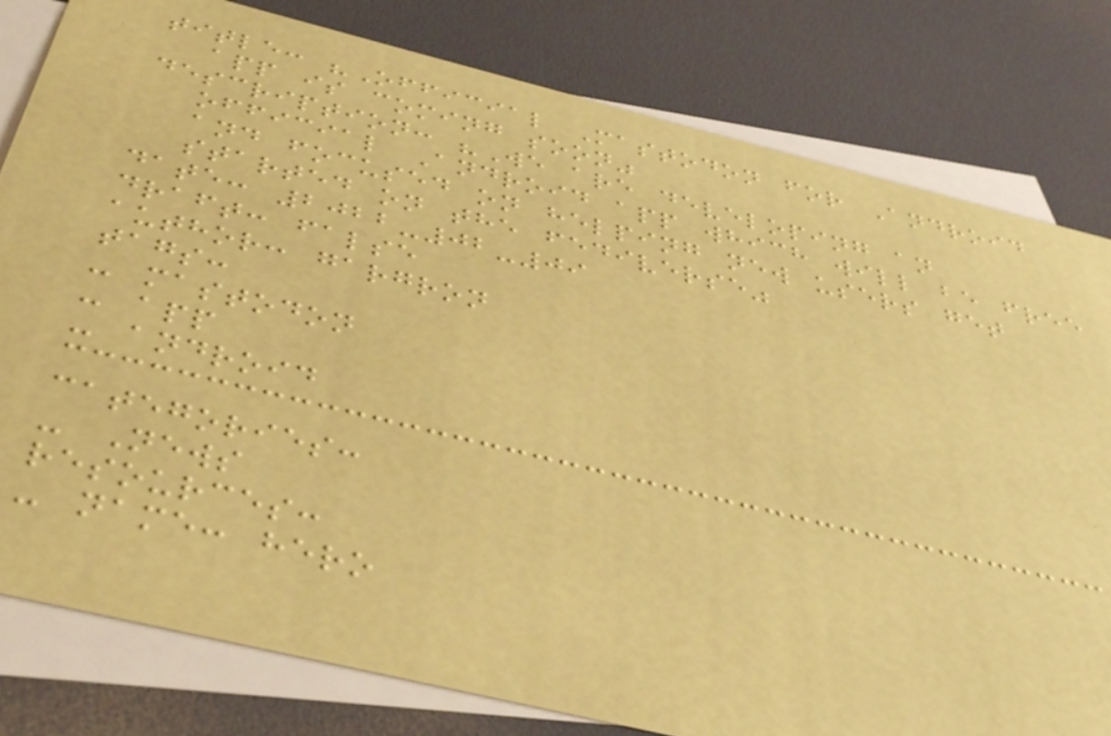title: "Official Mastodon for Android
app is coming soon"
description: "We are developing an
official Android app which will be free
and focused on helping new users get
started on the fediverse"
date: 2022-02-09
draft: false
author: gargron
tags:
- mastodon
- app
- android
categories:
- News
resources:
- name: hero
